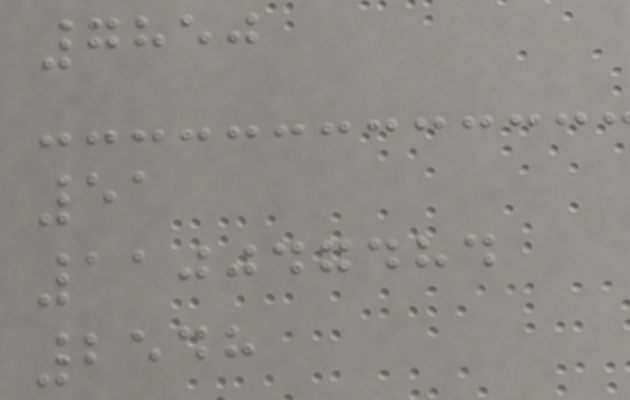7850
51
110047484
2548
